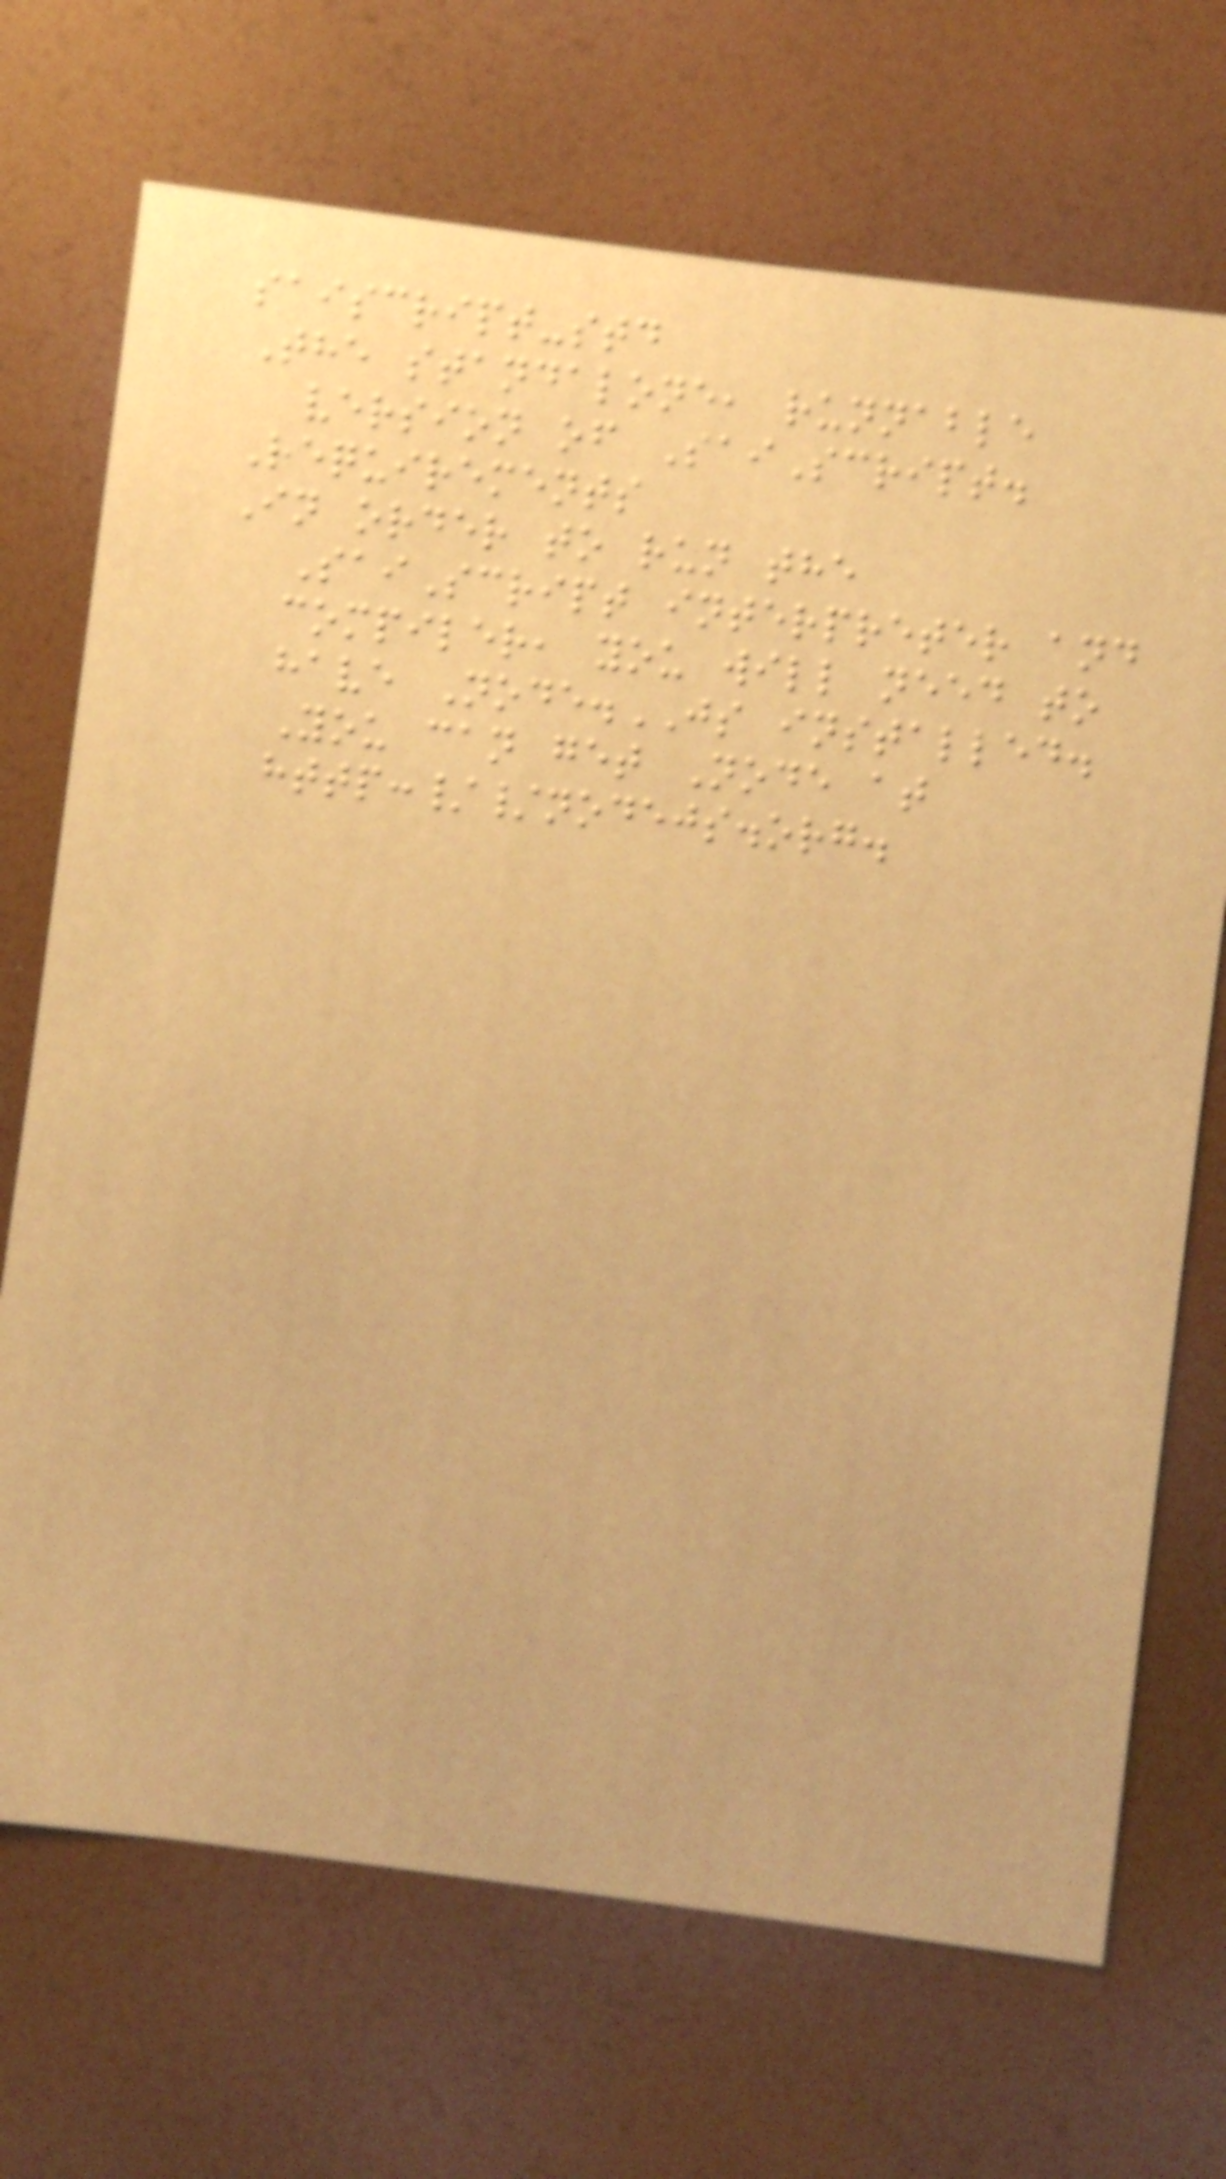saiscript-std
The standalone, runnable
version of SaiScript.
Requirements
In order to run the
SaiScript interpreter and
compiler, you will need to
have Node.JS installed.
You can get Node at
http://nodejs.org.
